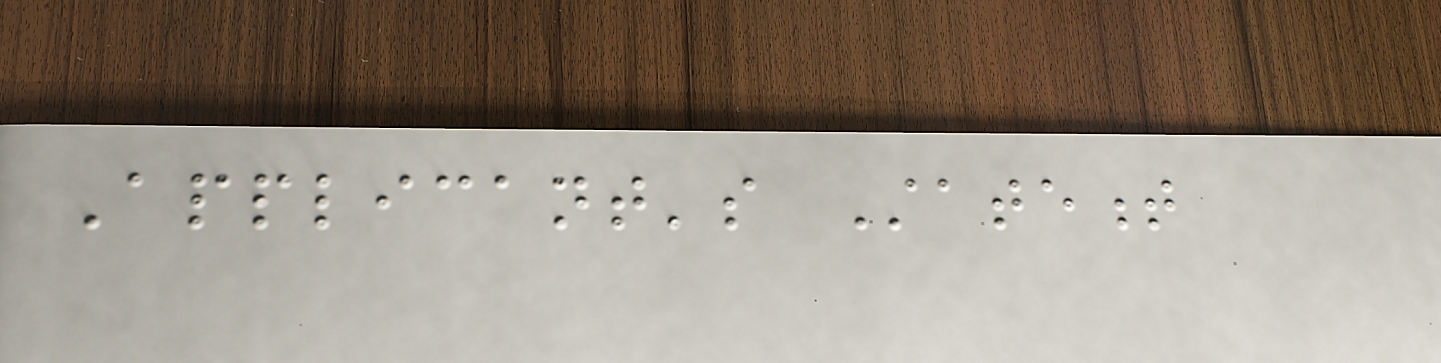Applicant's Statement
